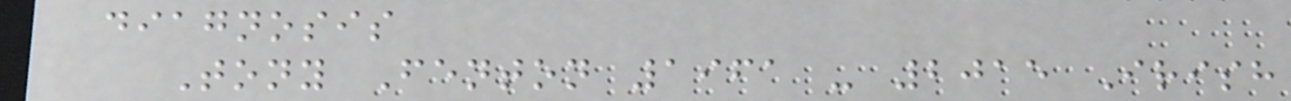diagnosis
Tony Fenton 1961 - 2015 Irish
